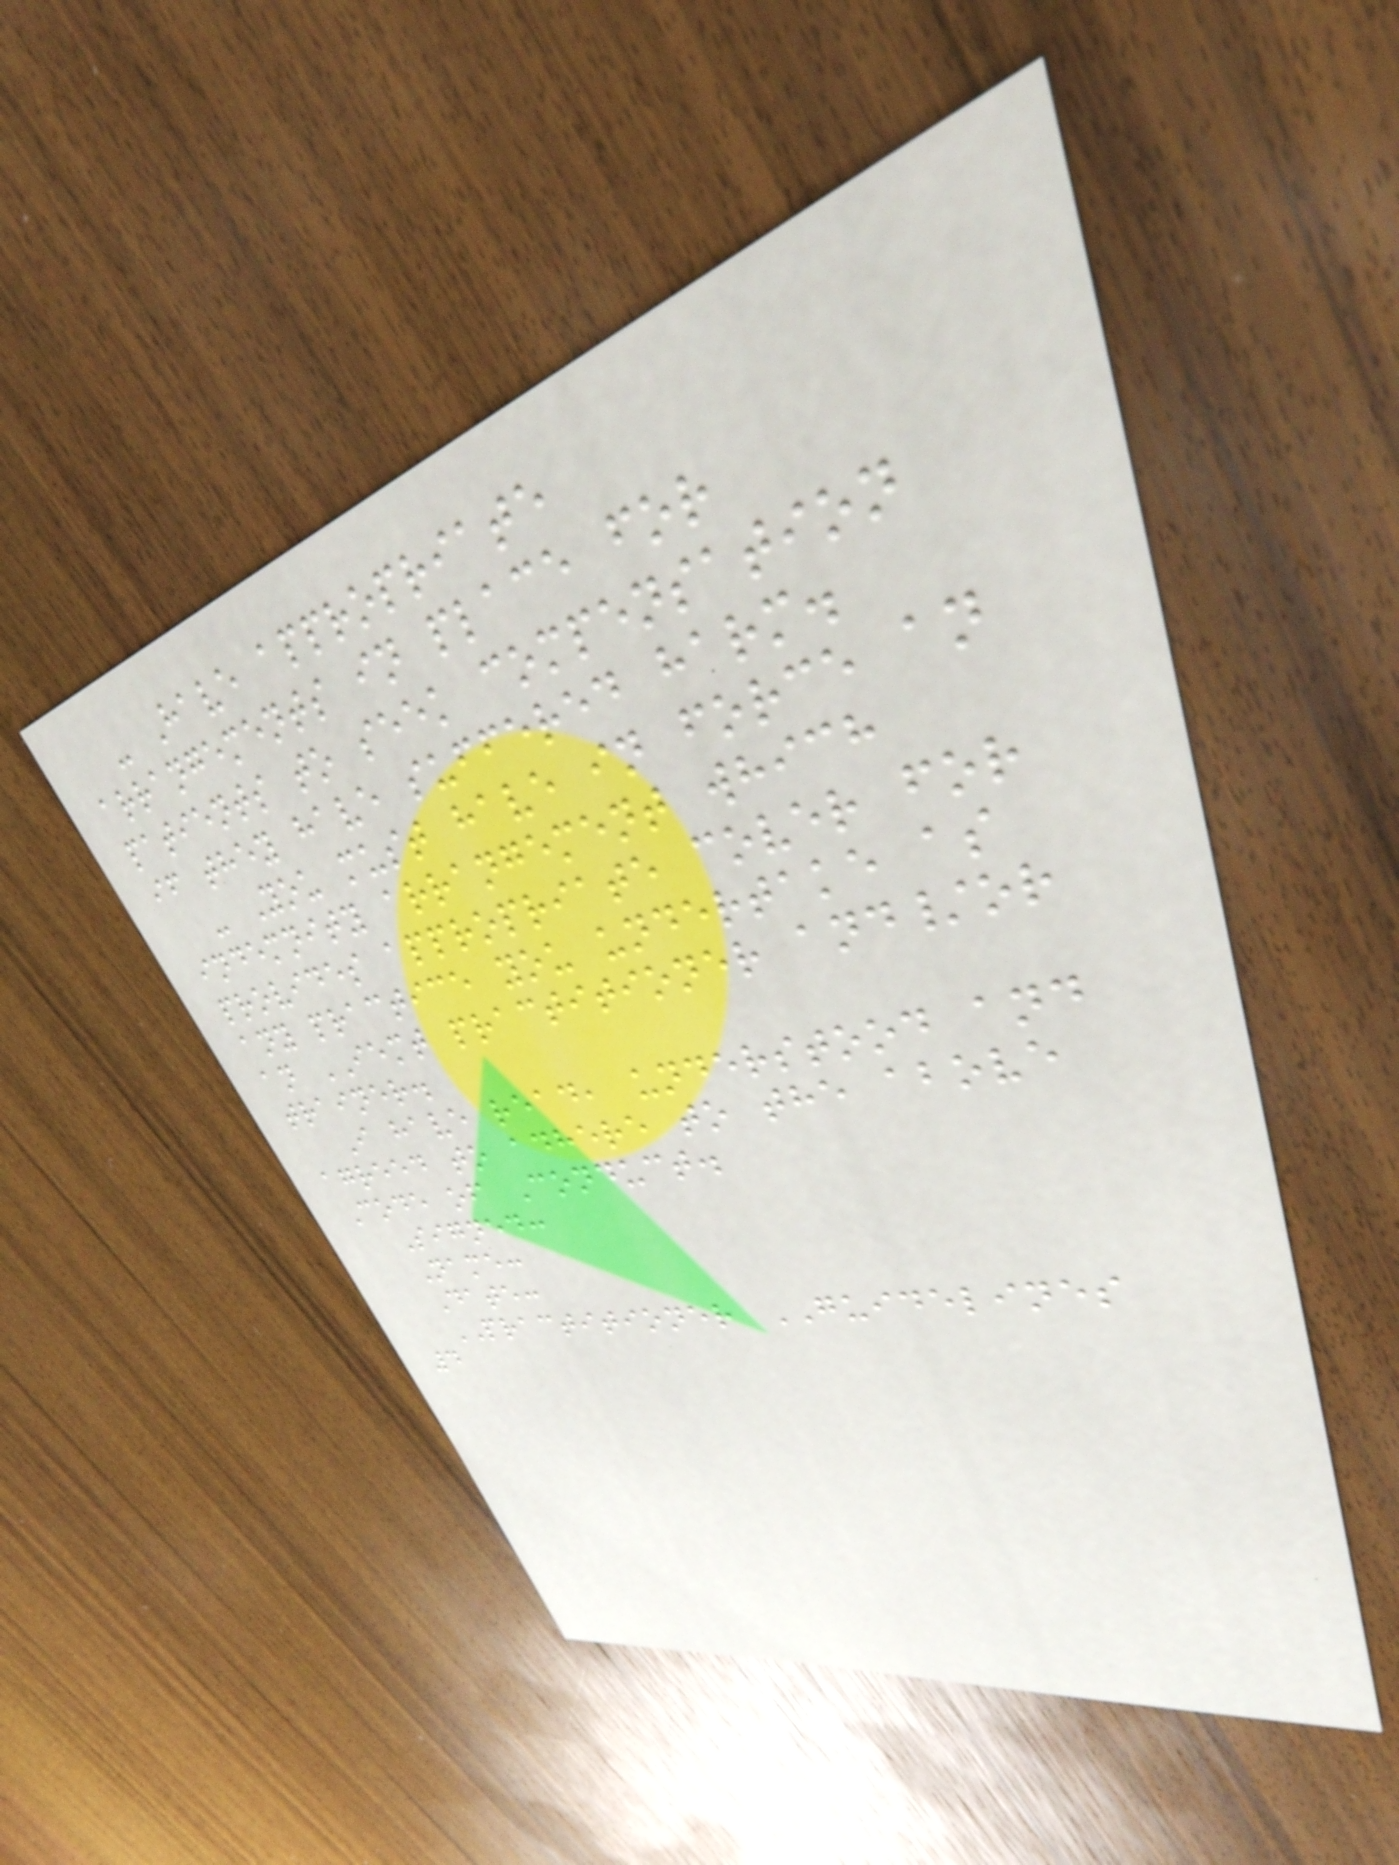- Have appropriate
arrangements in place for
patients to seek compensation
if they have suffered harm.
- You must have in force an
indemnity arrangement which
provides appropriate cover for
any practice you undertake as
an IEMT practitioner and/or
trainer.
I have read, understood and
agreed to adhere to the above
Code of Conduct.
Signed:
Name:
Date:
PRACTITIONER GUIDELINES
4
